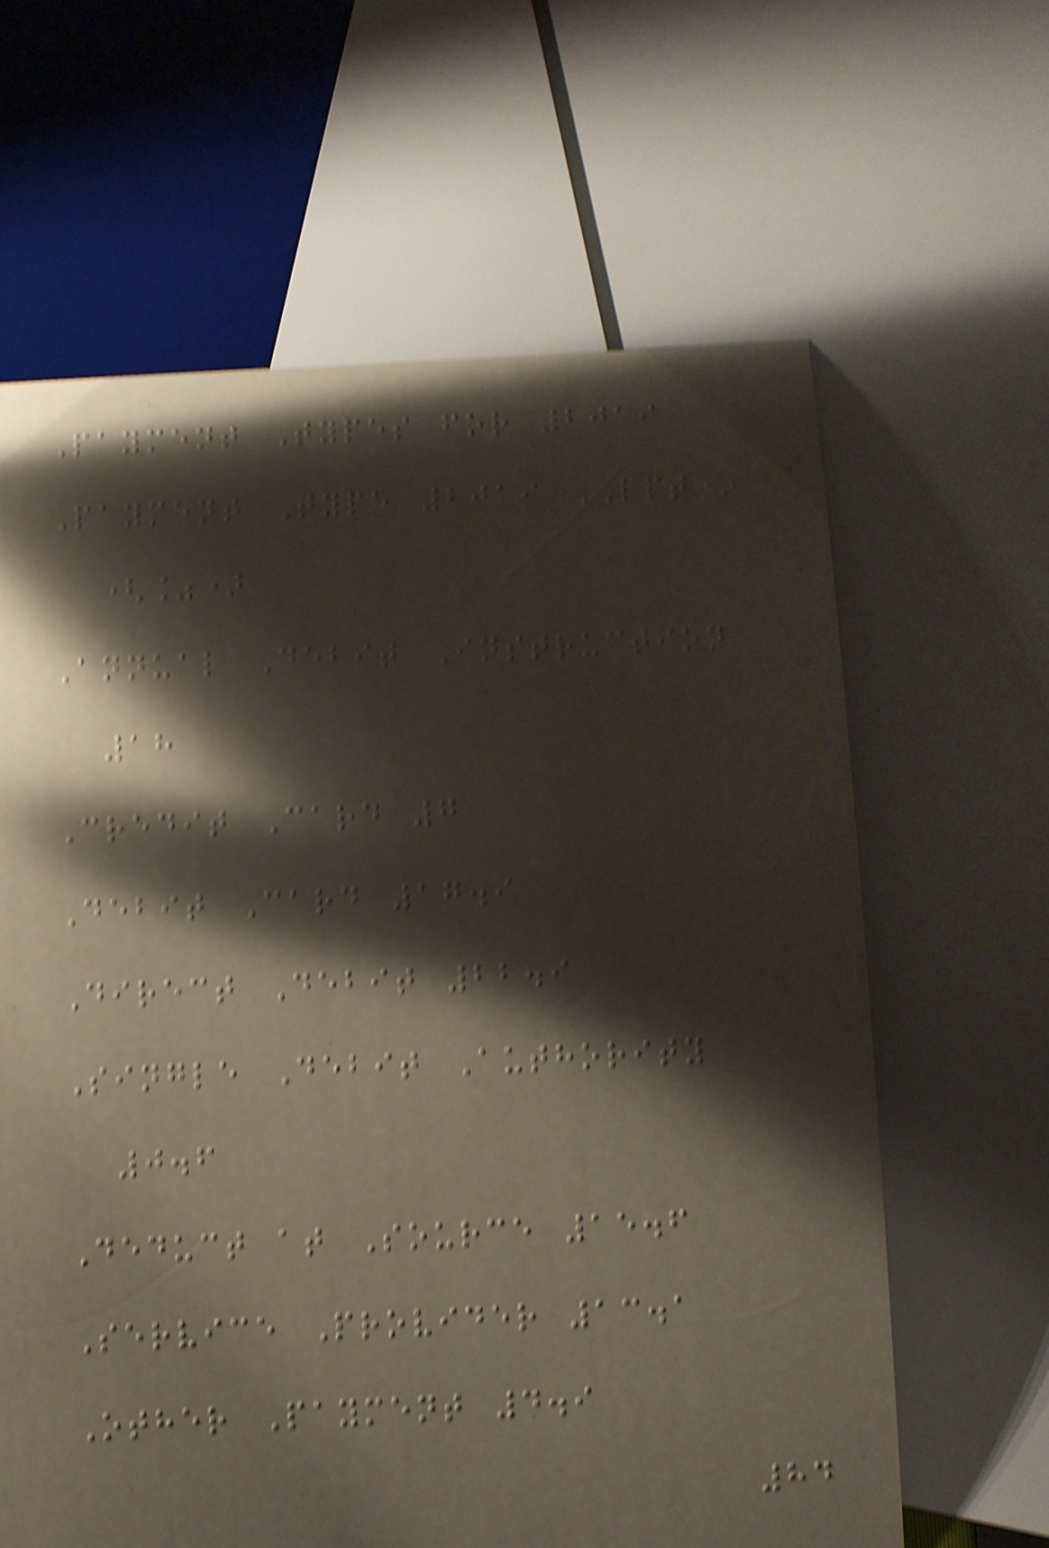Payment Types for 2019
Payment Type 2019 LPT*
(%)
Annual Debit Instruction
18
Credit Card 7
Debit Card 17.9
Direct Debit 22.9
Single Debit Authority
0.6
Deduct at Source 15.6
Service Provider 13.1
Other Payment 4.9
84
